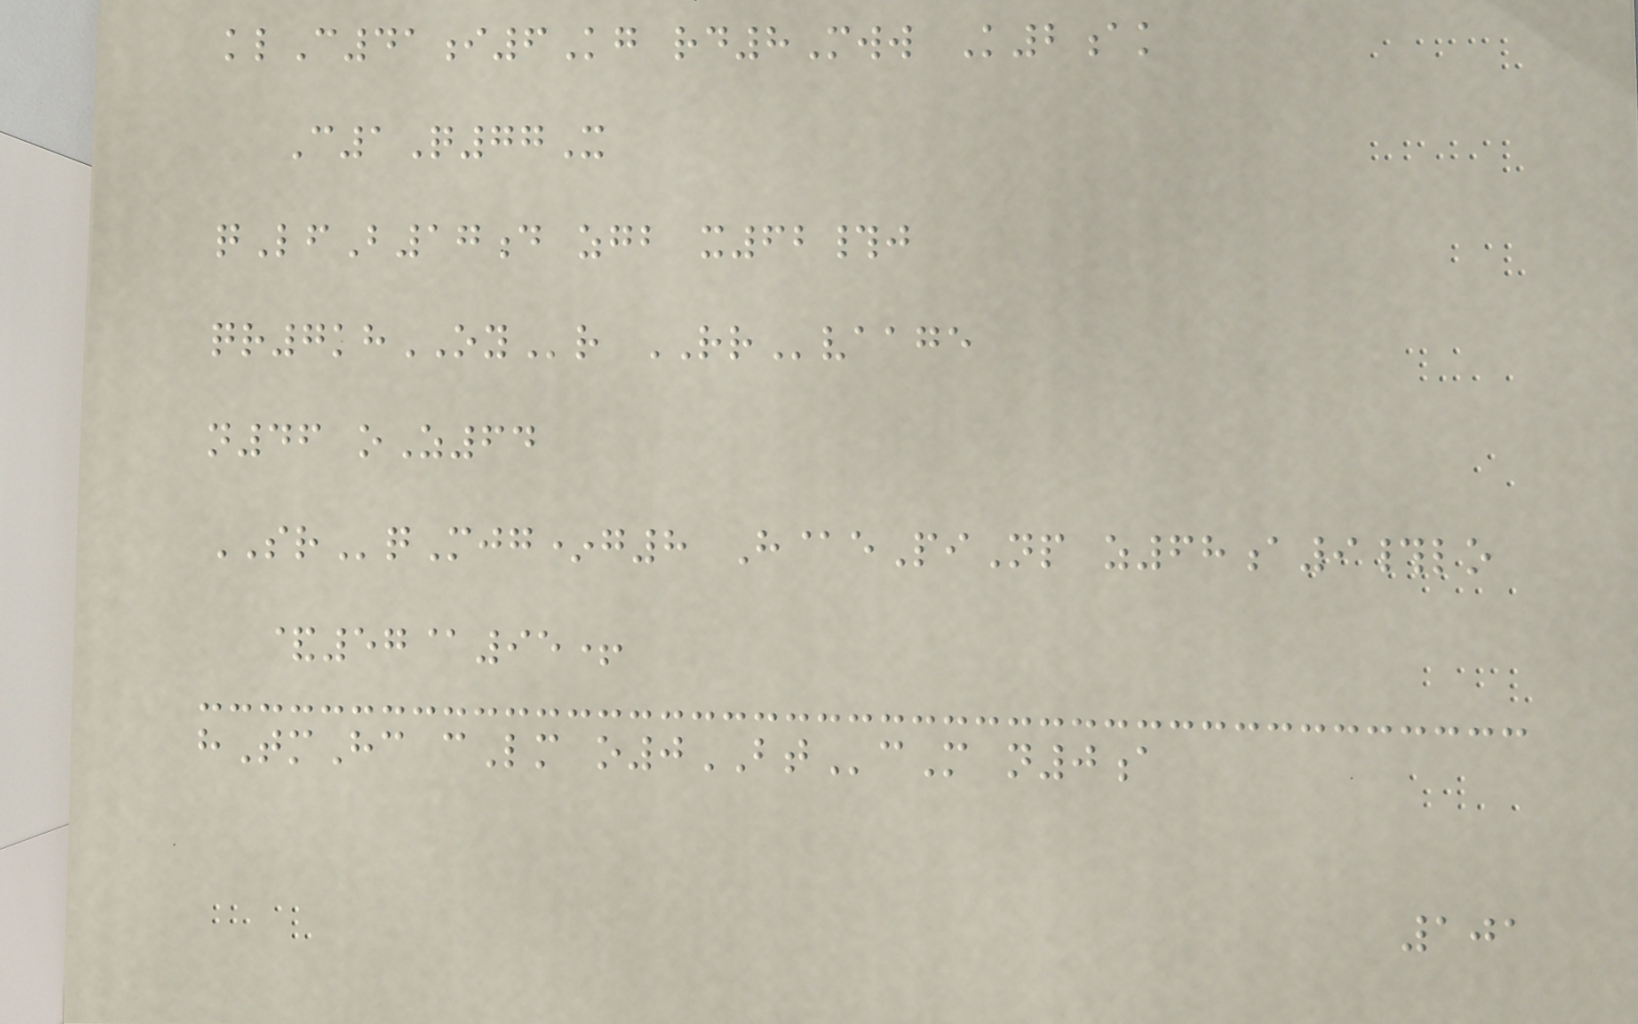klC41i6Kg rd8Mww K2ak
C1Q77X
qLfB17d zgb x62#j
qr7khOYr RRvaage
n46 oZ64
SRqMjg*g8 H@ePiNp z68a9#lo
&57@95+
hTmHc cLm o0BTcM n0a
101
